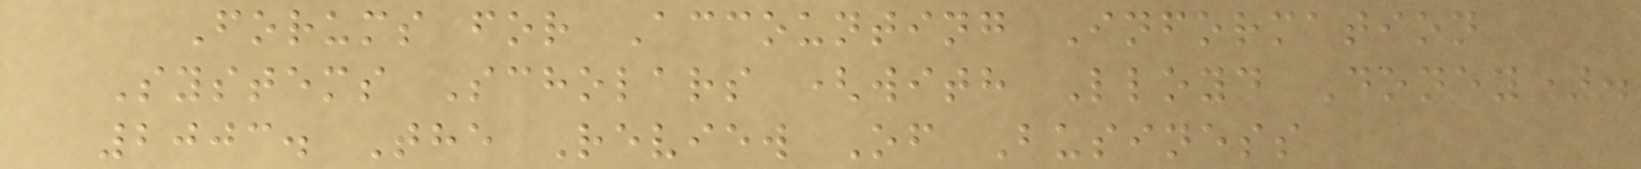Forums for Accounting Information
Systems Scholars (with Lloyd Doney).
2003. The Review Of Business
